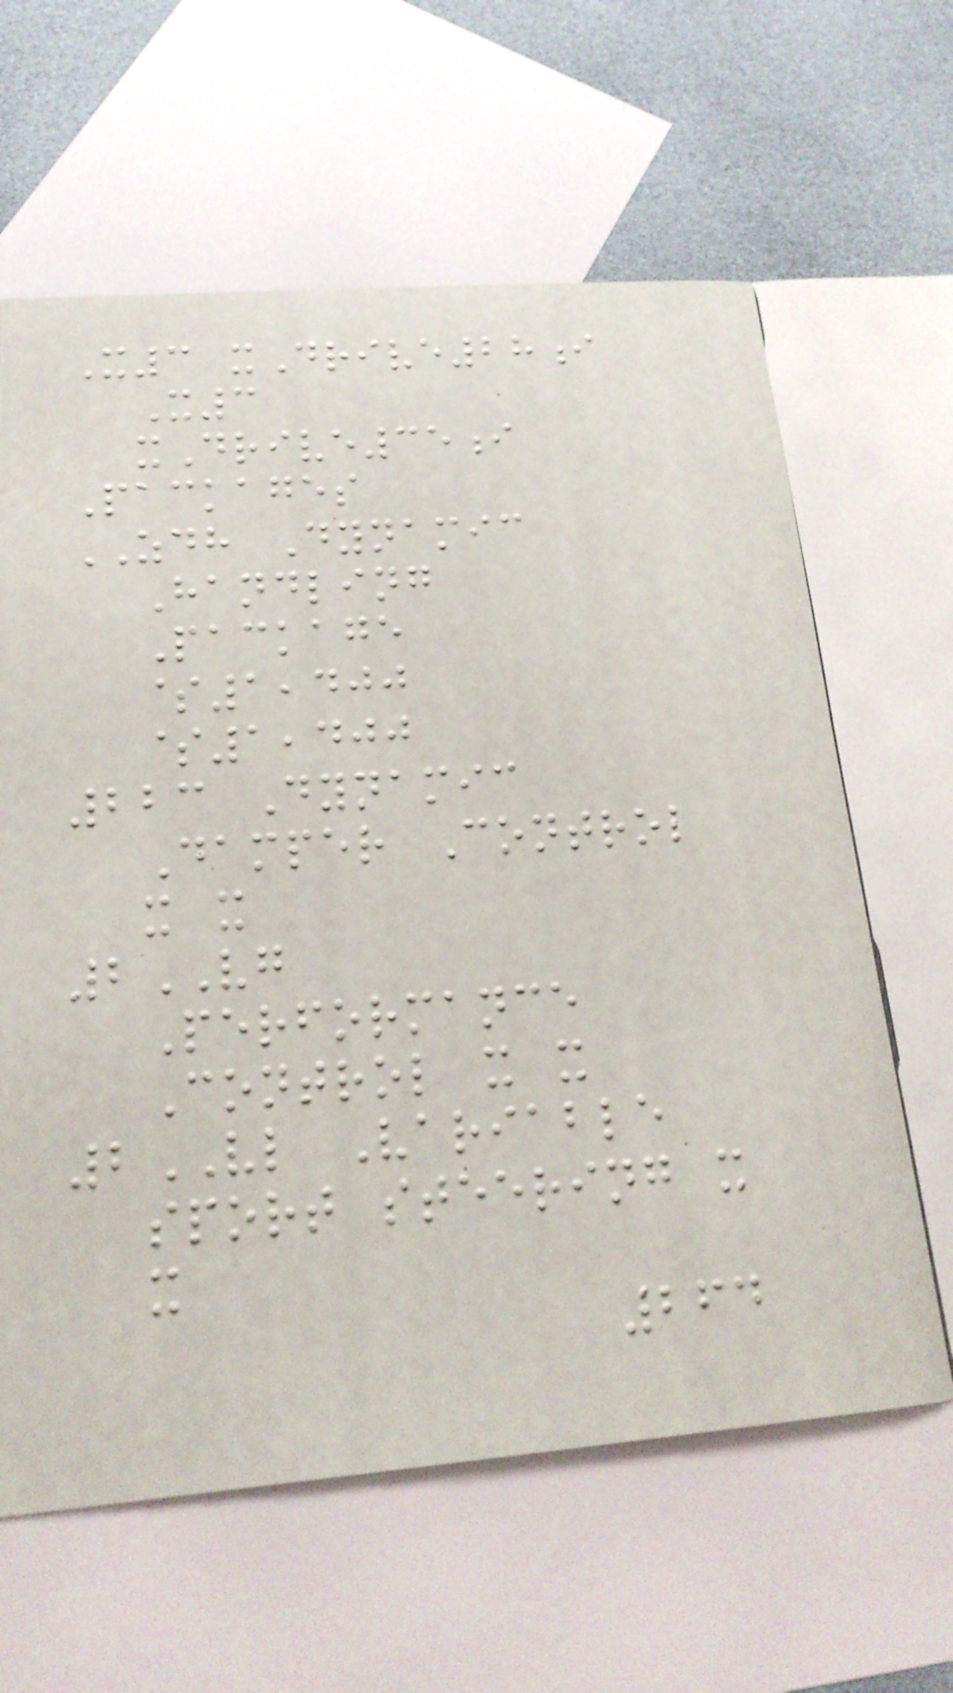X3 xDrive28i
X3
xDrive35i
Packages
ZDH Dynamic
Handling
Package
$1,400
$1,400
223 Dynamic
Damper Control
x x
2VG
Performance
Control x x
2VL Variable
sport steering x
x
264
